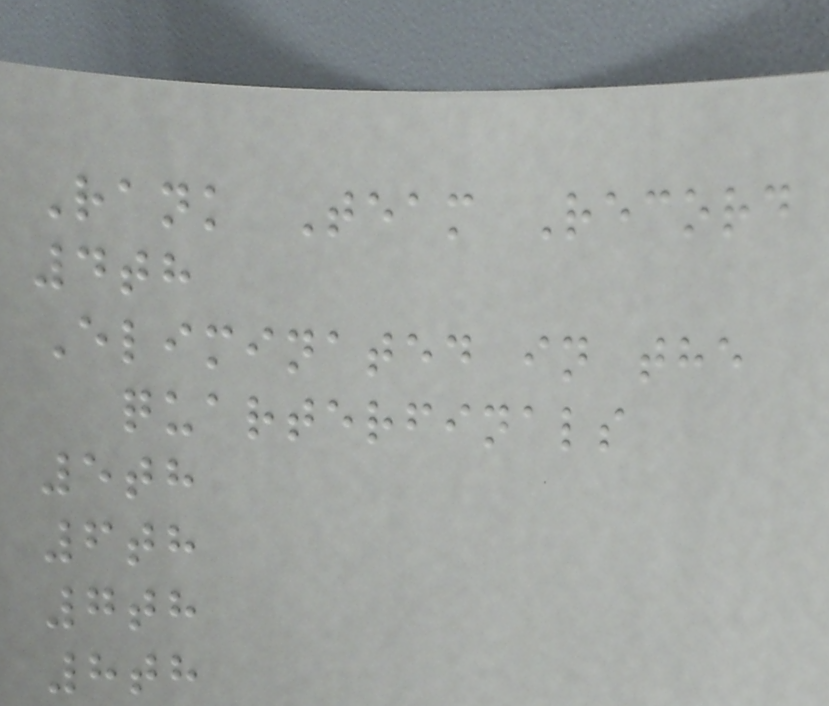Rank Team Record
4th
Eliminated in the
quarterfinals
5th
6th
7th
8th
